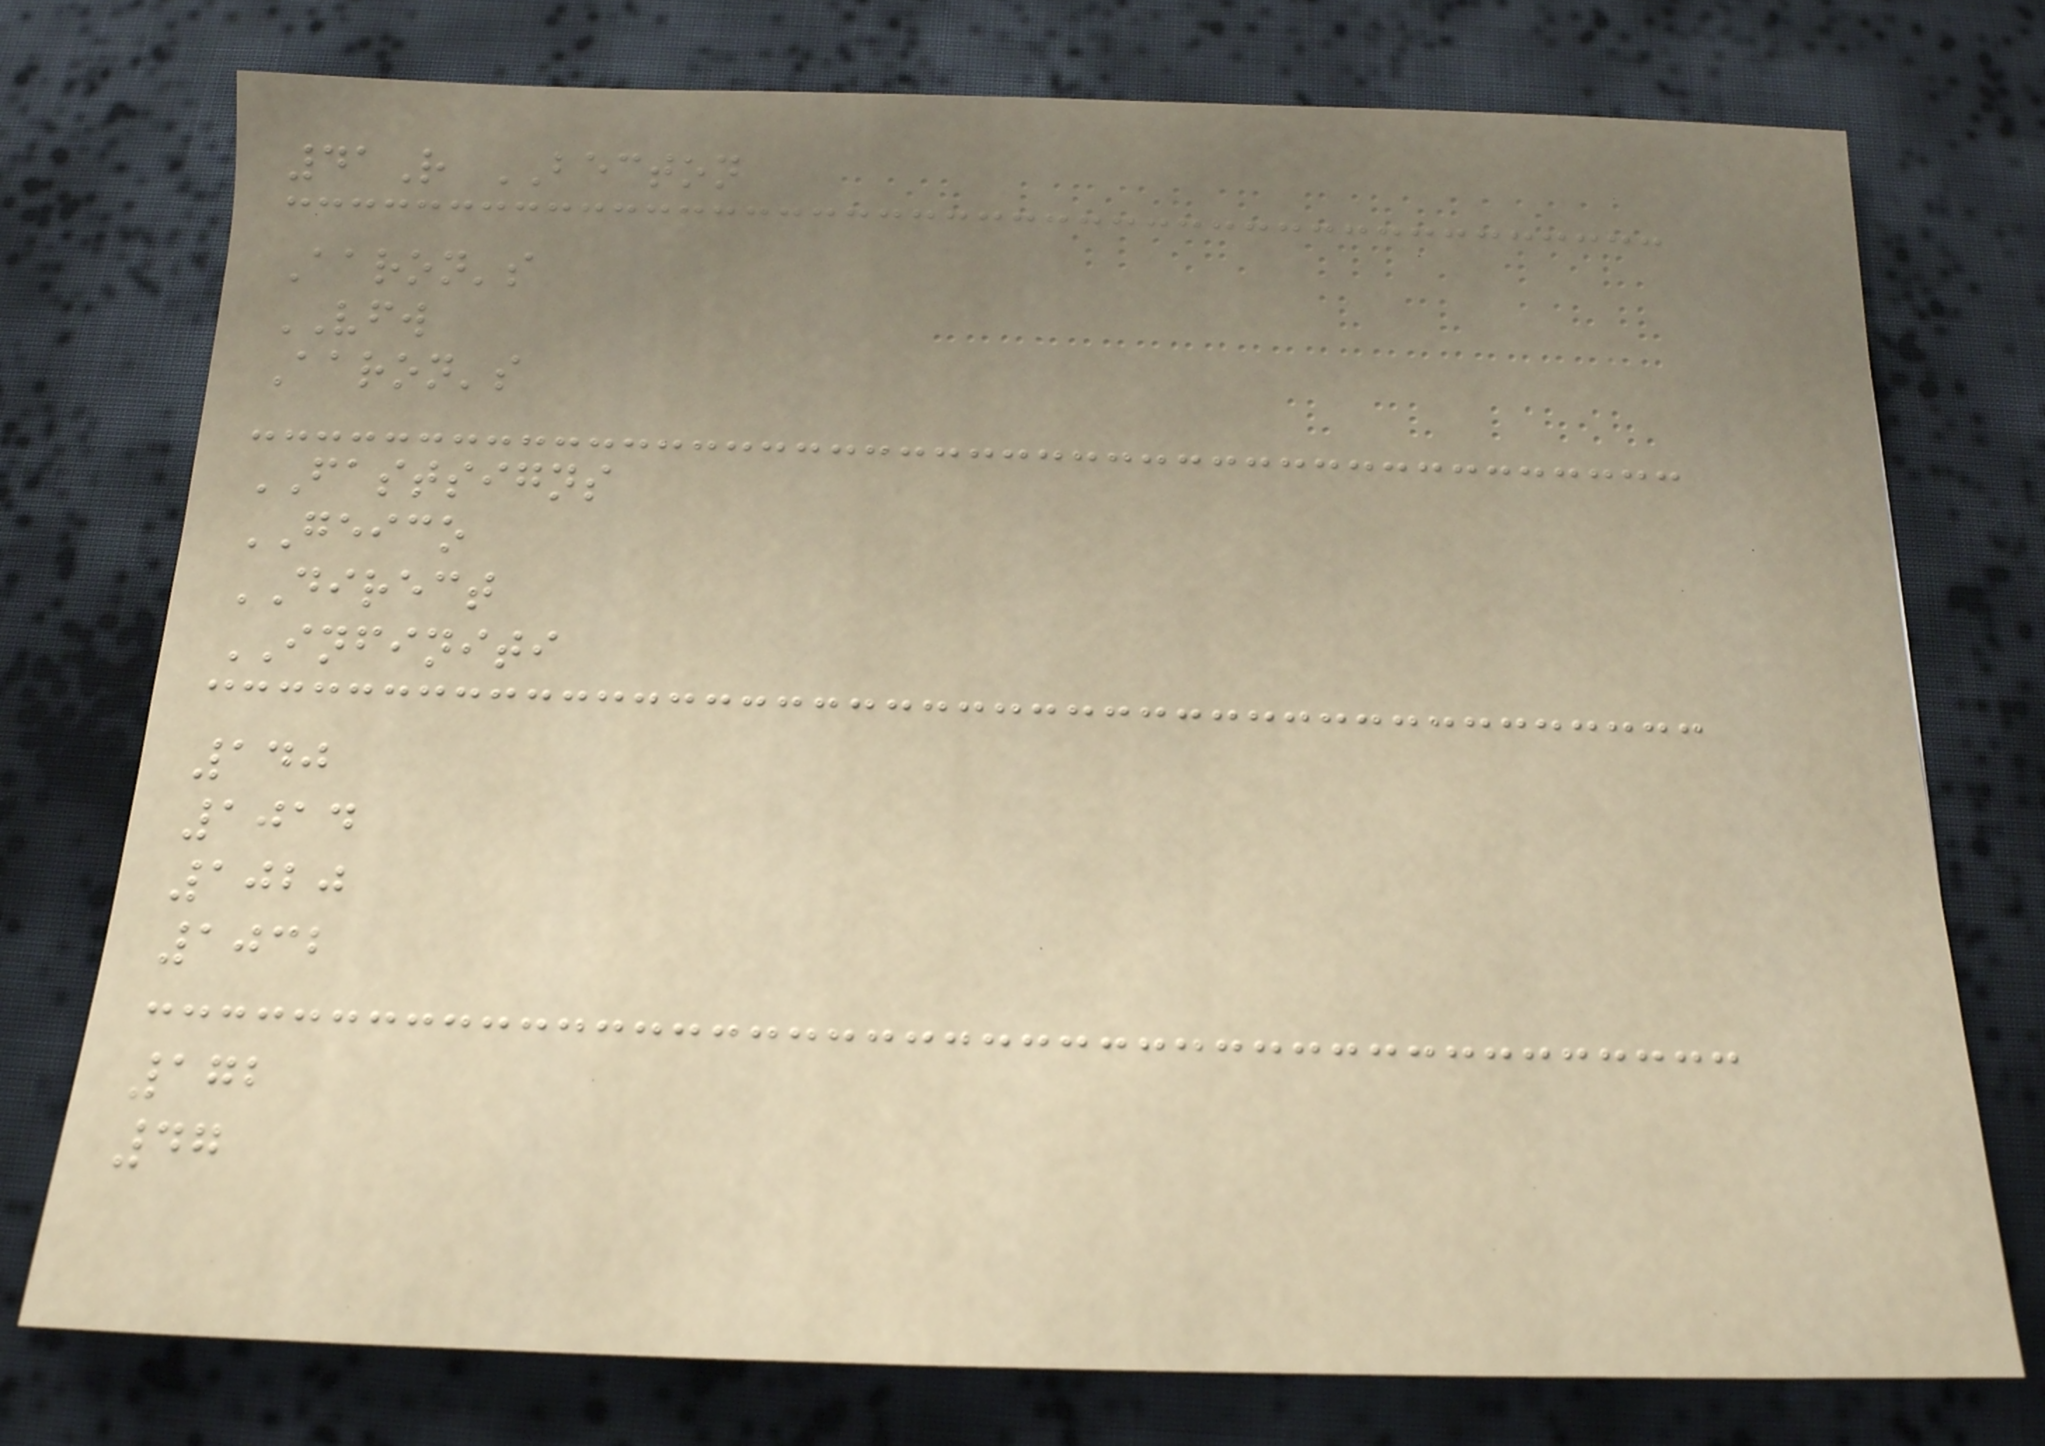41R BECTON
Aaron's
VFW
Aaron's
FASTSIGNS
GEICO
DIRECT
INFINITI
140
1014
1020
1032
172
47
